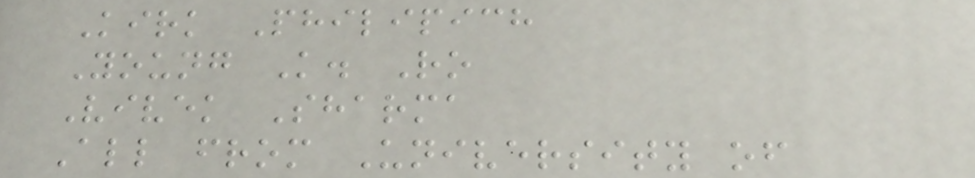Kirk Philipich
Young K. Ro
Vivek Sharma
All from University of
